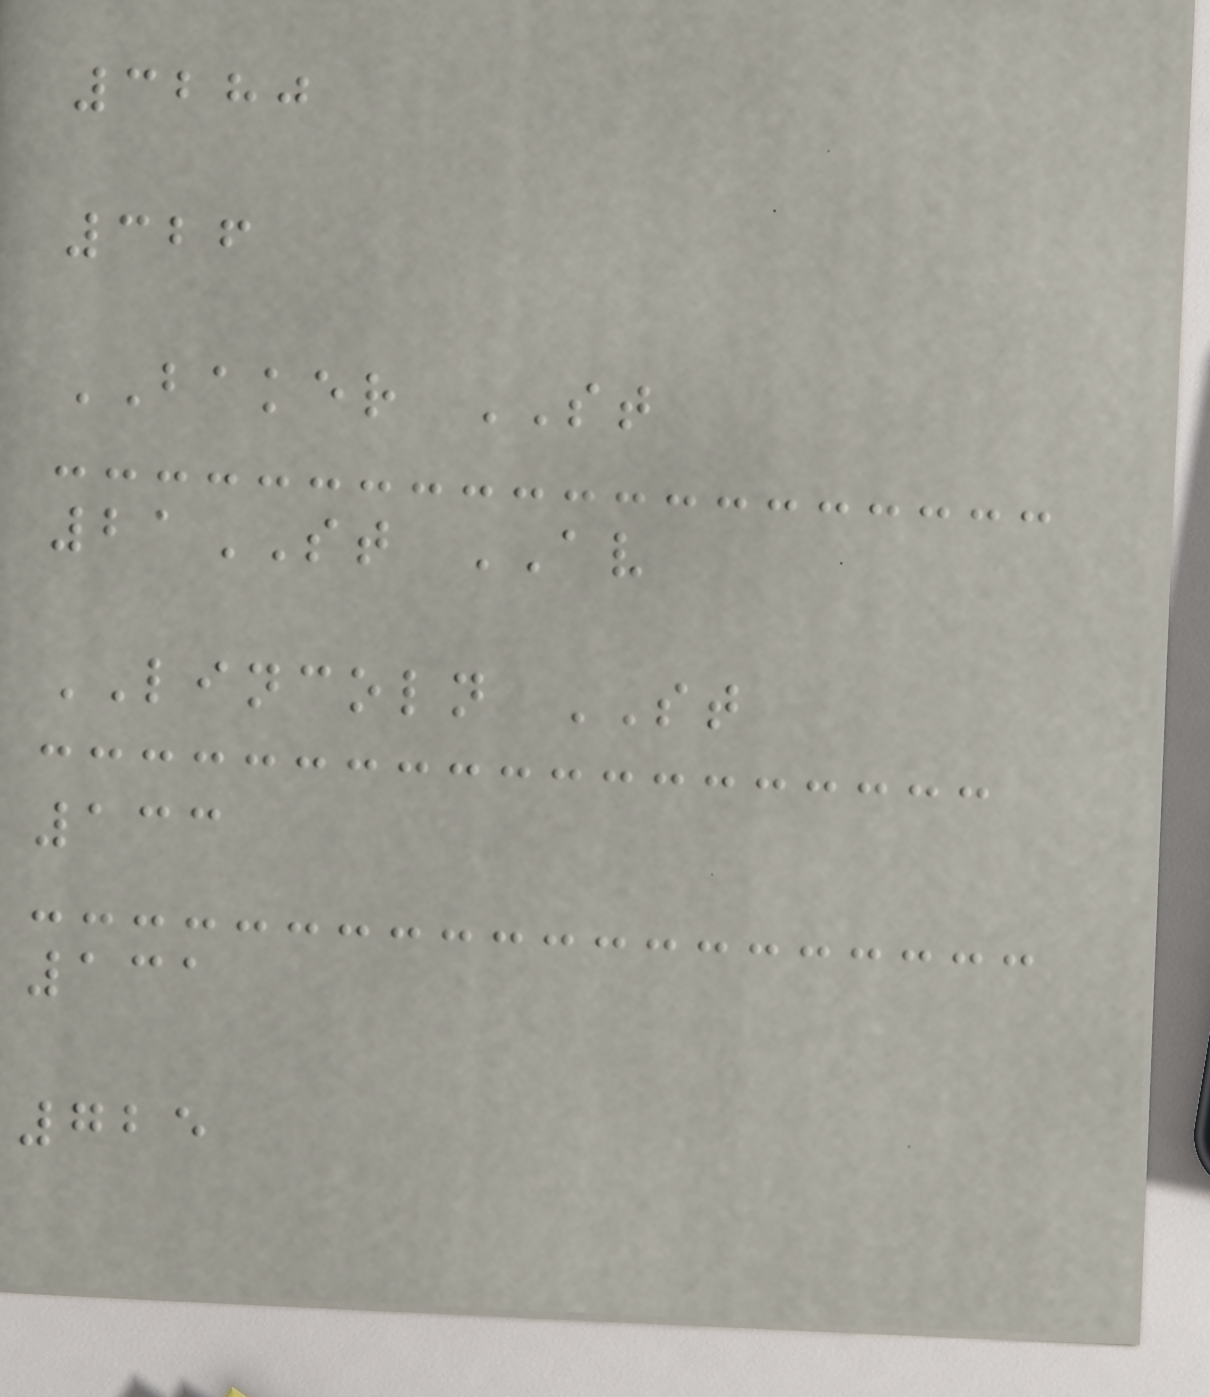3280
326
BAKER ST
21ST AV
LINCOLN ST
133
131
725
